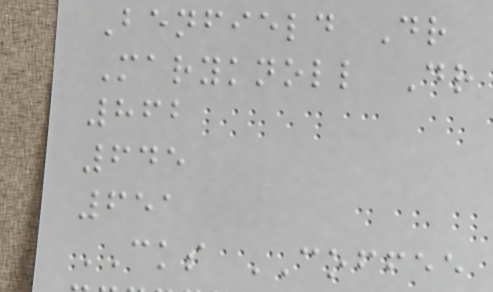Benfield Dr
Maryknoll Dr
862
645
651
CKS COFFEE
